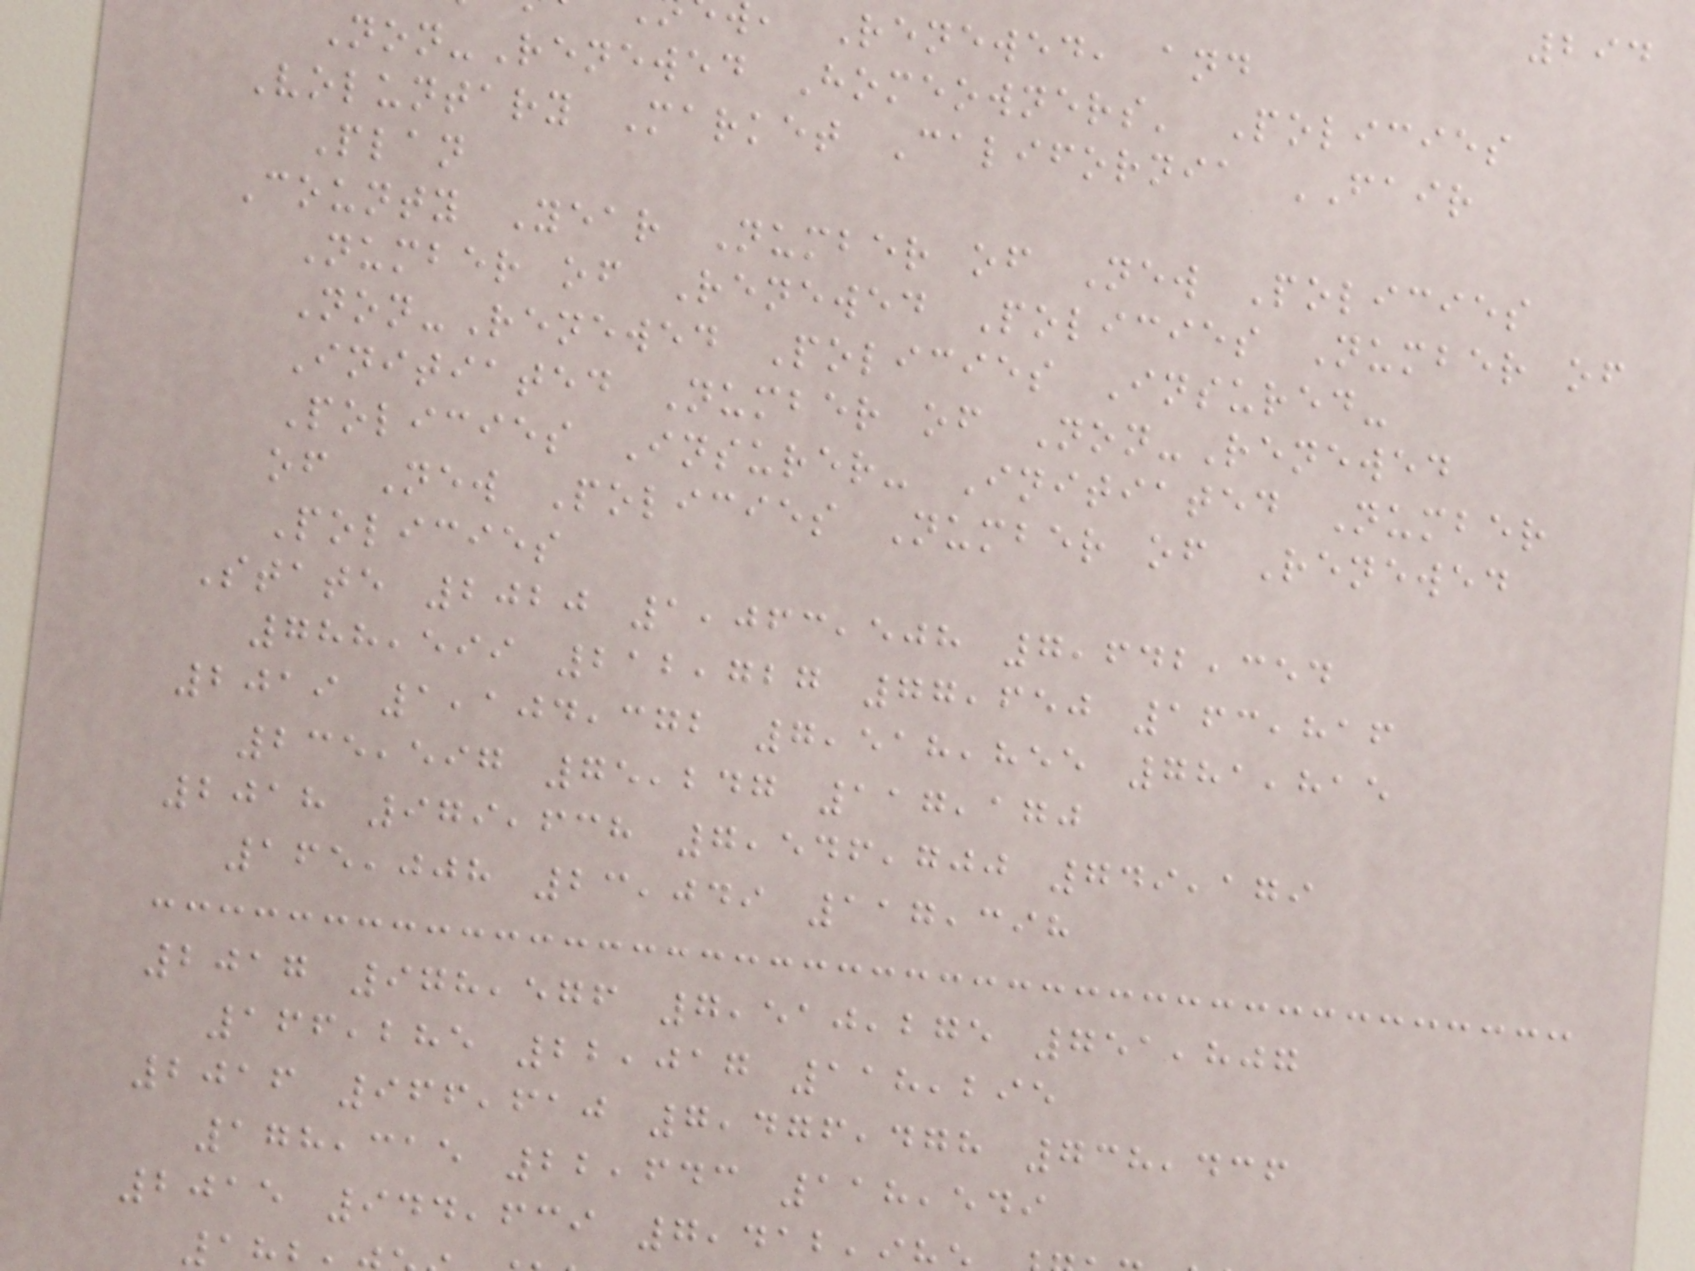294
, Renewed, and
Non-Renewed Homeowners' Policies
Voluntary Market California FAIR
Plan
County Year Number of New Policies
Number of Renewed Policies Number of
Non-Renewed Policies Insured-
Initiated Number of Non-Renewed
Policies Insurer- Initiated Number
of New Policies Number of Renewed
Policies
State 2020 1,063,508 7,642,354
788,599 212,727 77,650 163,816
2019 1,104,372 7,518,855 781,815
235,597 75,247 117,170
2018 979,638 7,546,700 749,179
165,008 23,049 117,398
2017 978,576 7,510,275 751,807
166,285 22,017 118,295
2016 966,610 7,476,478 738,436
178,315 22,643 118,549
2015 944,639 7,412
